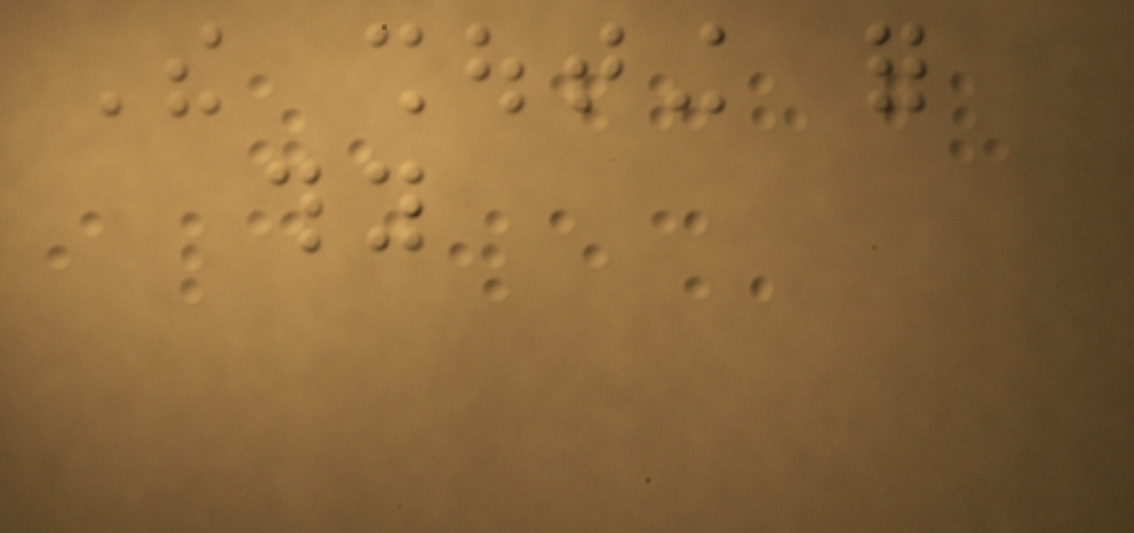The shouting for
thy
